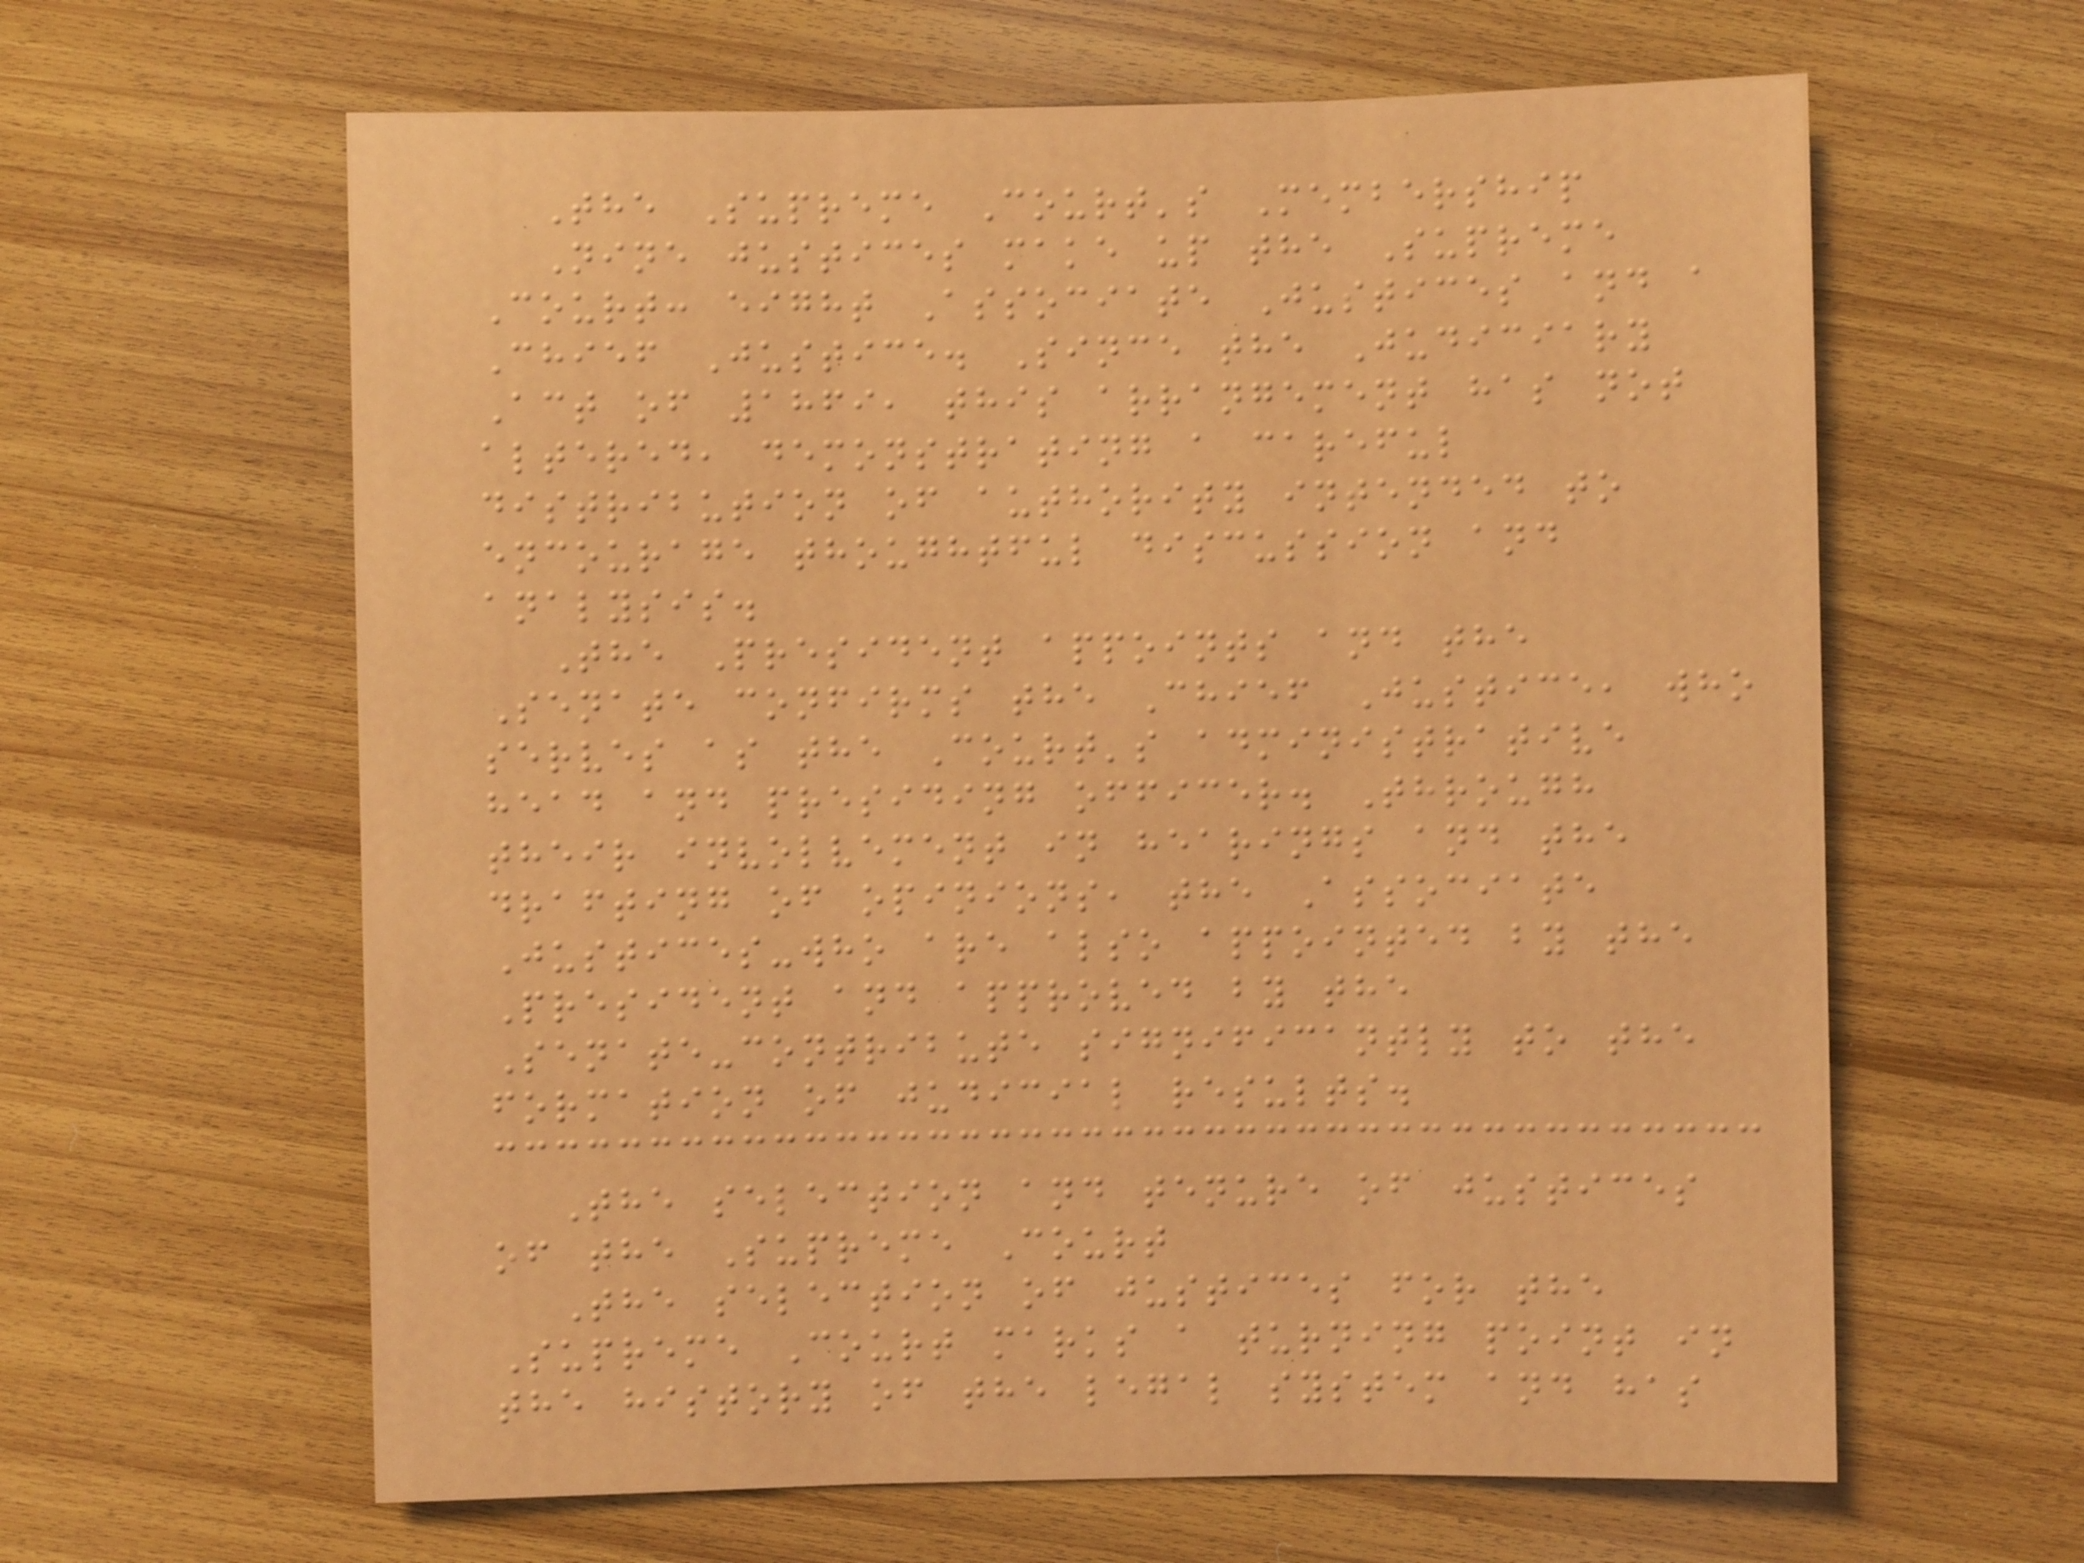The Supreme Court's Membership
Nine justices make up the Supreme
Court: eight Associate Justices and a
Chief Justice. Since the Judiciary
Act of 1869, this arrangement has not
altered, demonstrating a careful
distribution of authority intended to
encourage thoughtful discussion and
analysis.
The President appoints and the
Senate confirms the Chief Justice, who
serves as the Court's administrative
head and presiding officer. Through
their involvement in hearings and the
drafting of opinions, the Associate
Justices-who are also appointed by the
President and approved by the
Senate-contribute significantly to the
formation of judicial results.
The selection and tenure of justices
of the Supreme Court
The selection of justices for the
Supreme Court marks a turning point in
the history of the legal system and has
